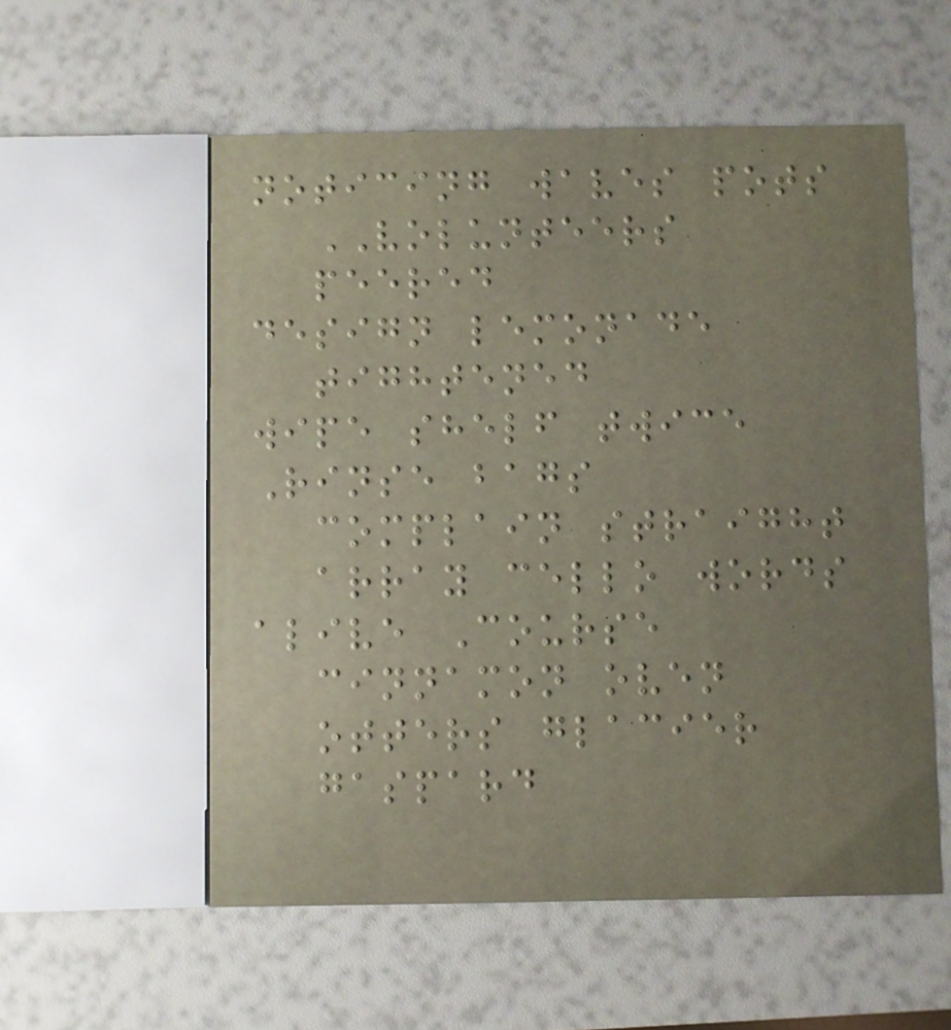noticing waves pots
VOLUNTEERS
peered
design lemonade
tightened
wipe shelf twice
Rinse bags
complain straight
array cello words
alive Course
cinnamon oven
otters glacier
gaspard
